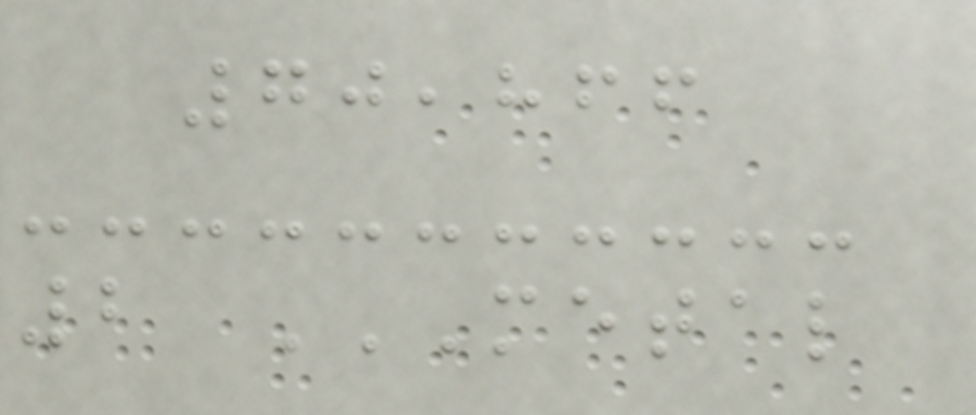70,866
2 METAL
